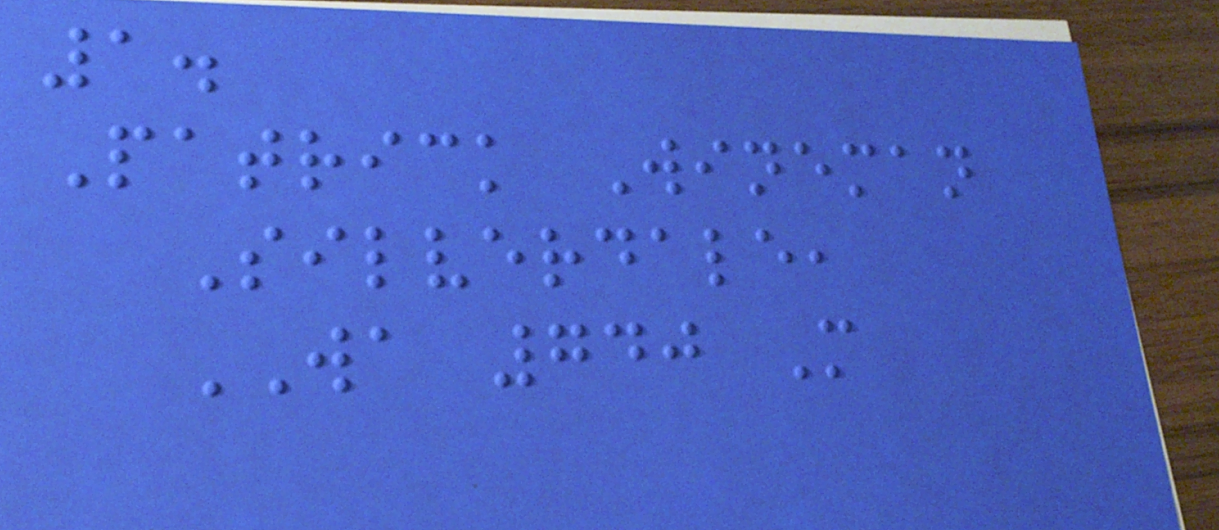1.
Patrick Wineman
Silverdale,
WA 740 M
